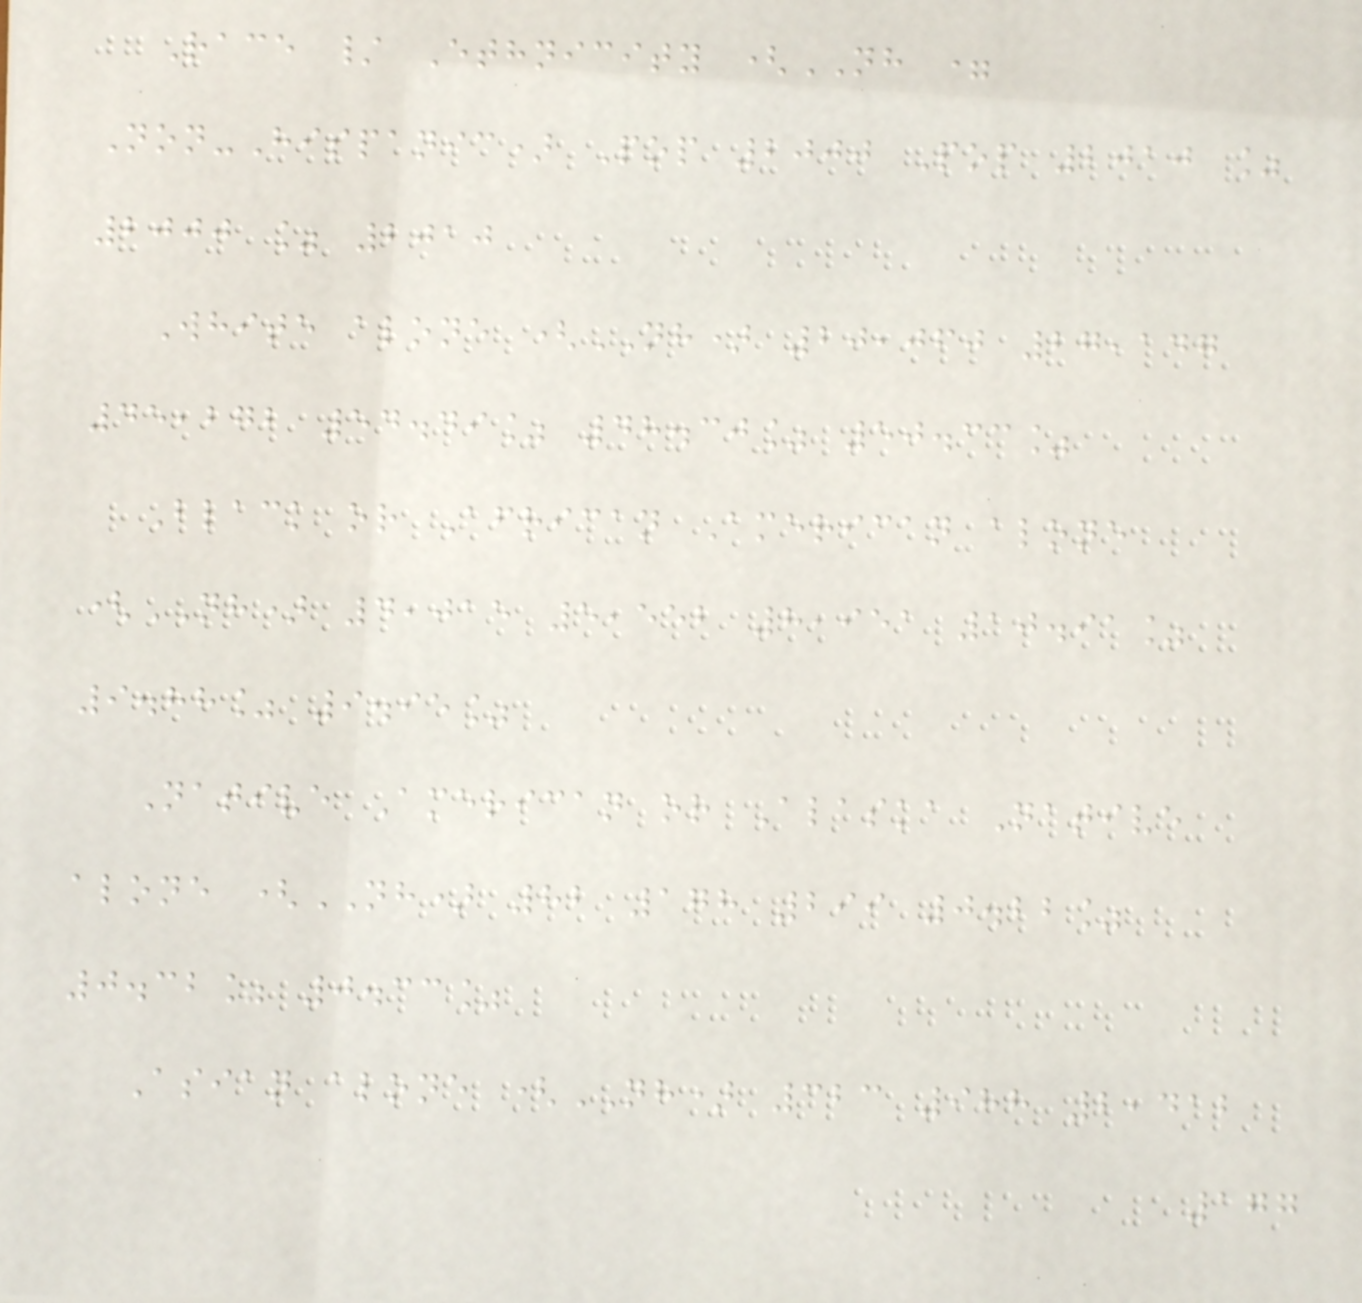Race / Ethnicity (NH =
Non-Hispanic) Pop 2000 Pop 2010 %
2000 % 2010
White alone (NH) 20,060 27,147
45,272 54.49% 48.30% 50.33%
Black or African American alone
(NH) 4,015 5,552 8,951 10.91%
9.88% 9.95%
Native American or Alaska Native
alone (NH) 82 178 299 0.22%
0.32% 0.33%
Asian alone (NH) 323 988 2,412
177
